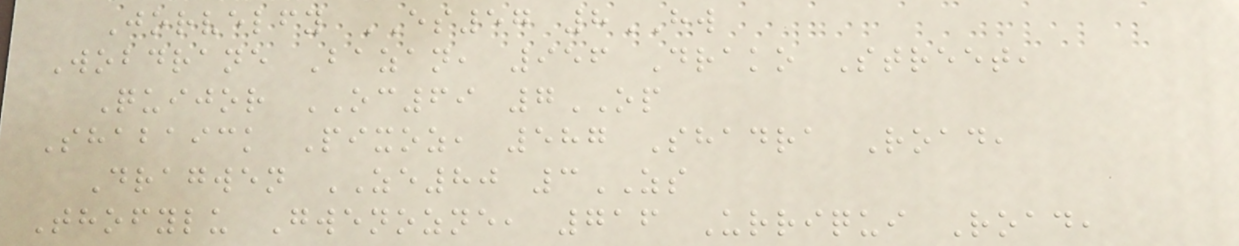Jorvelfy ES57 8HW
Wobdrane Bazan, 956 Drako Street,
Quijor OC69 7OP
Shabaick Pixoz, 587 Shadra Road,
Dragwen ZE80 3ZS
Thofylu Gwenozne, 716 Urriqui Road,
